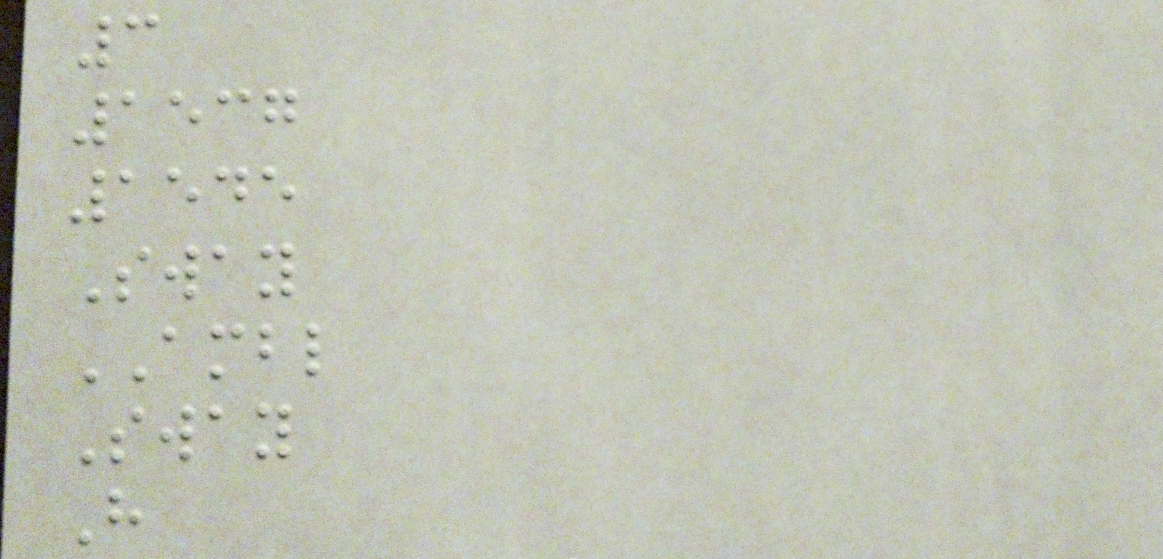3
1537
1545
Sway
AMBL
Sway
H
